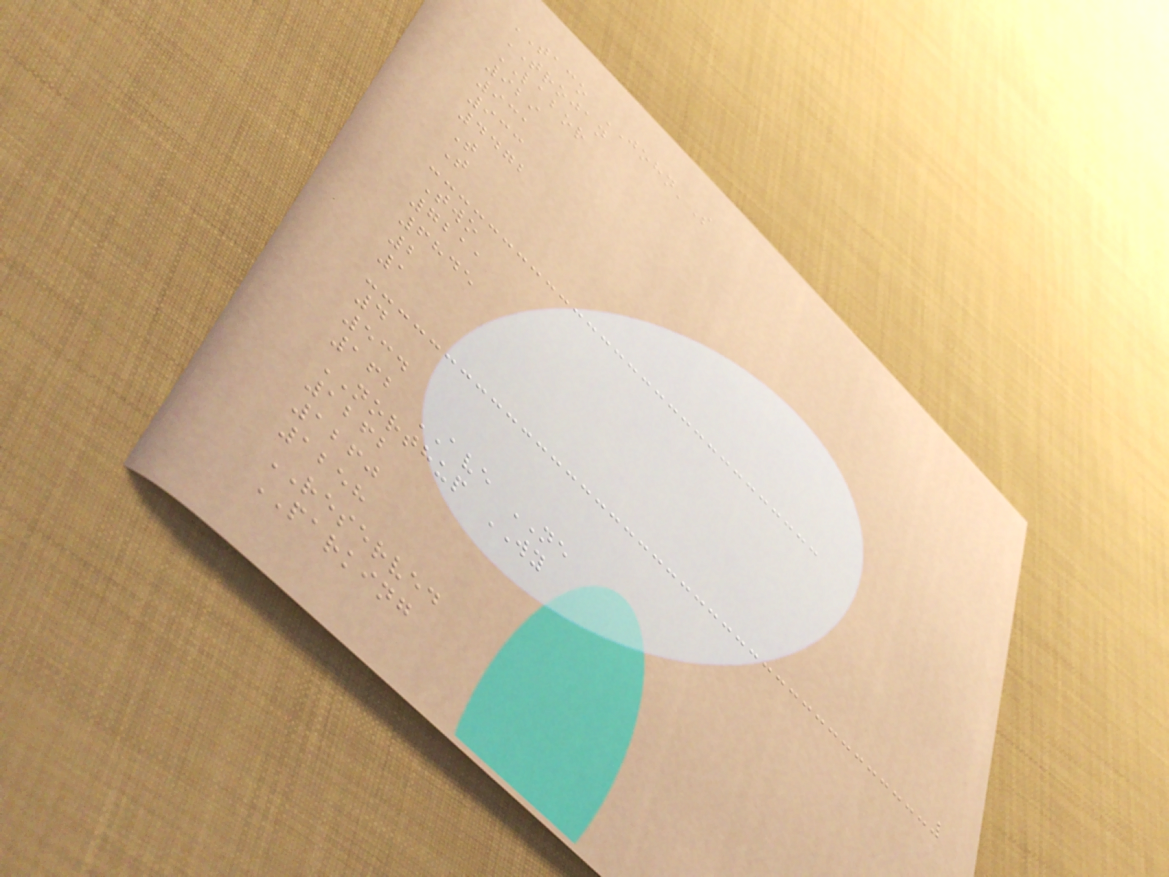TACO JOHN'S
TROJAN
LABOR
929
931
933
4472
T
T
Two
7211
6845
2
1
4
534
162 AVE NE
NORTHUP WY
1262
1260
1258
RESERVED
PARKING
